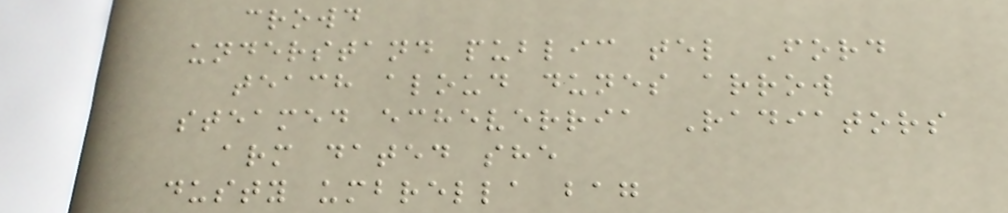crowd
understand public tel Ford
teach aloud dunes arrow
steamed echeverria Radiators
arm dated she
dusty umbrella bag
